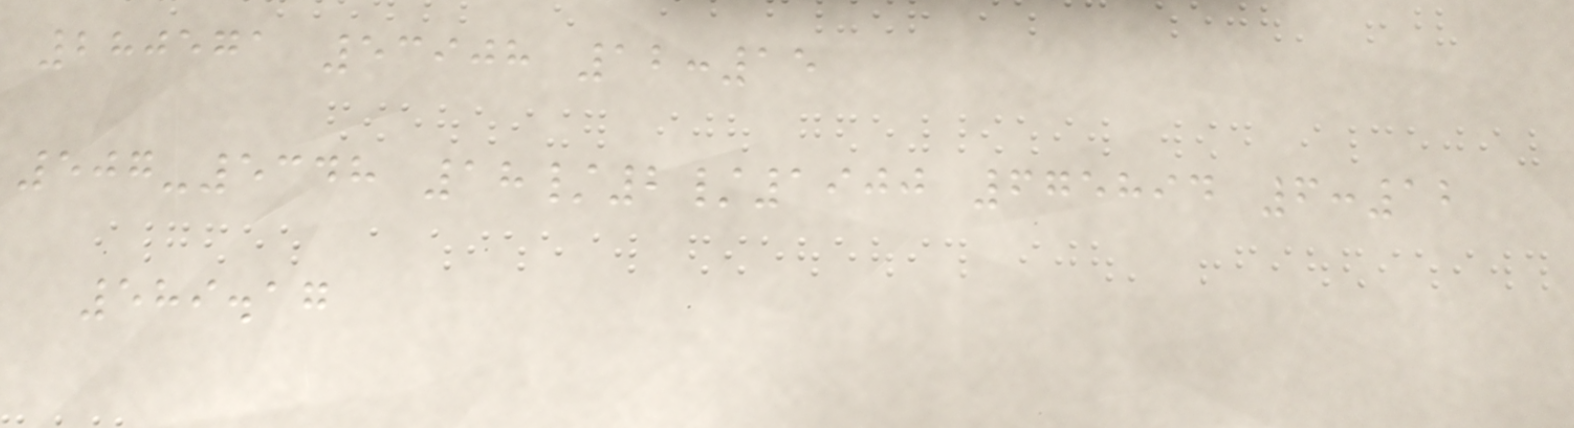280571 53908 12:15
507-5348 18/2/1900 675894 6:12
589.17
